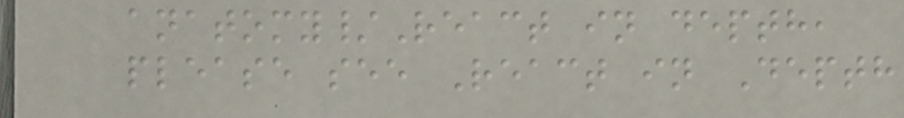anatomy/React in depth,
please see React in Depth
